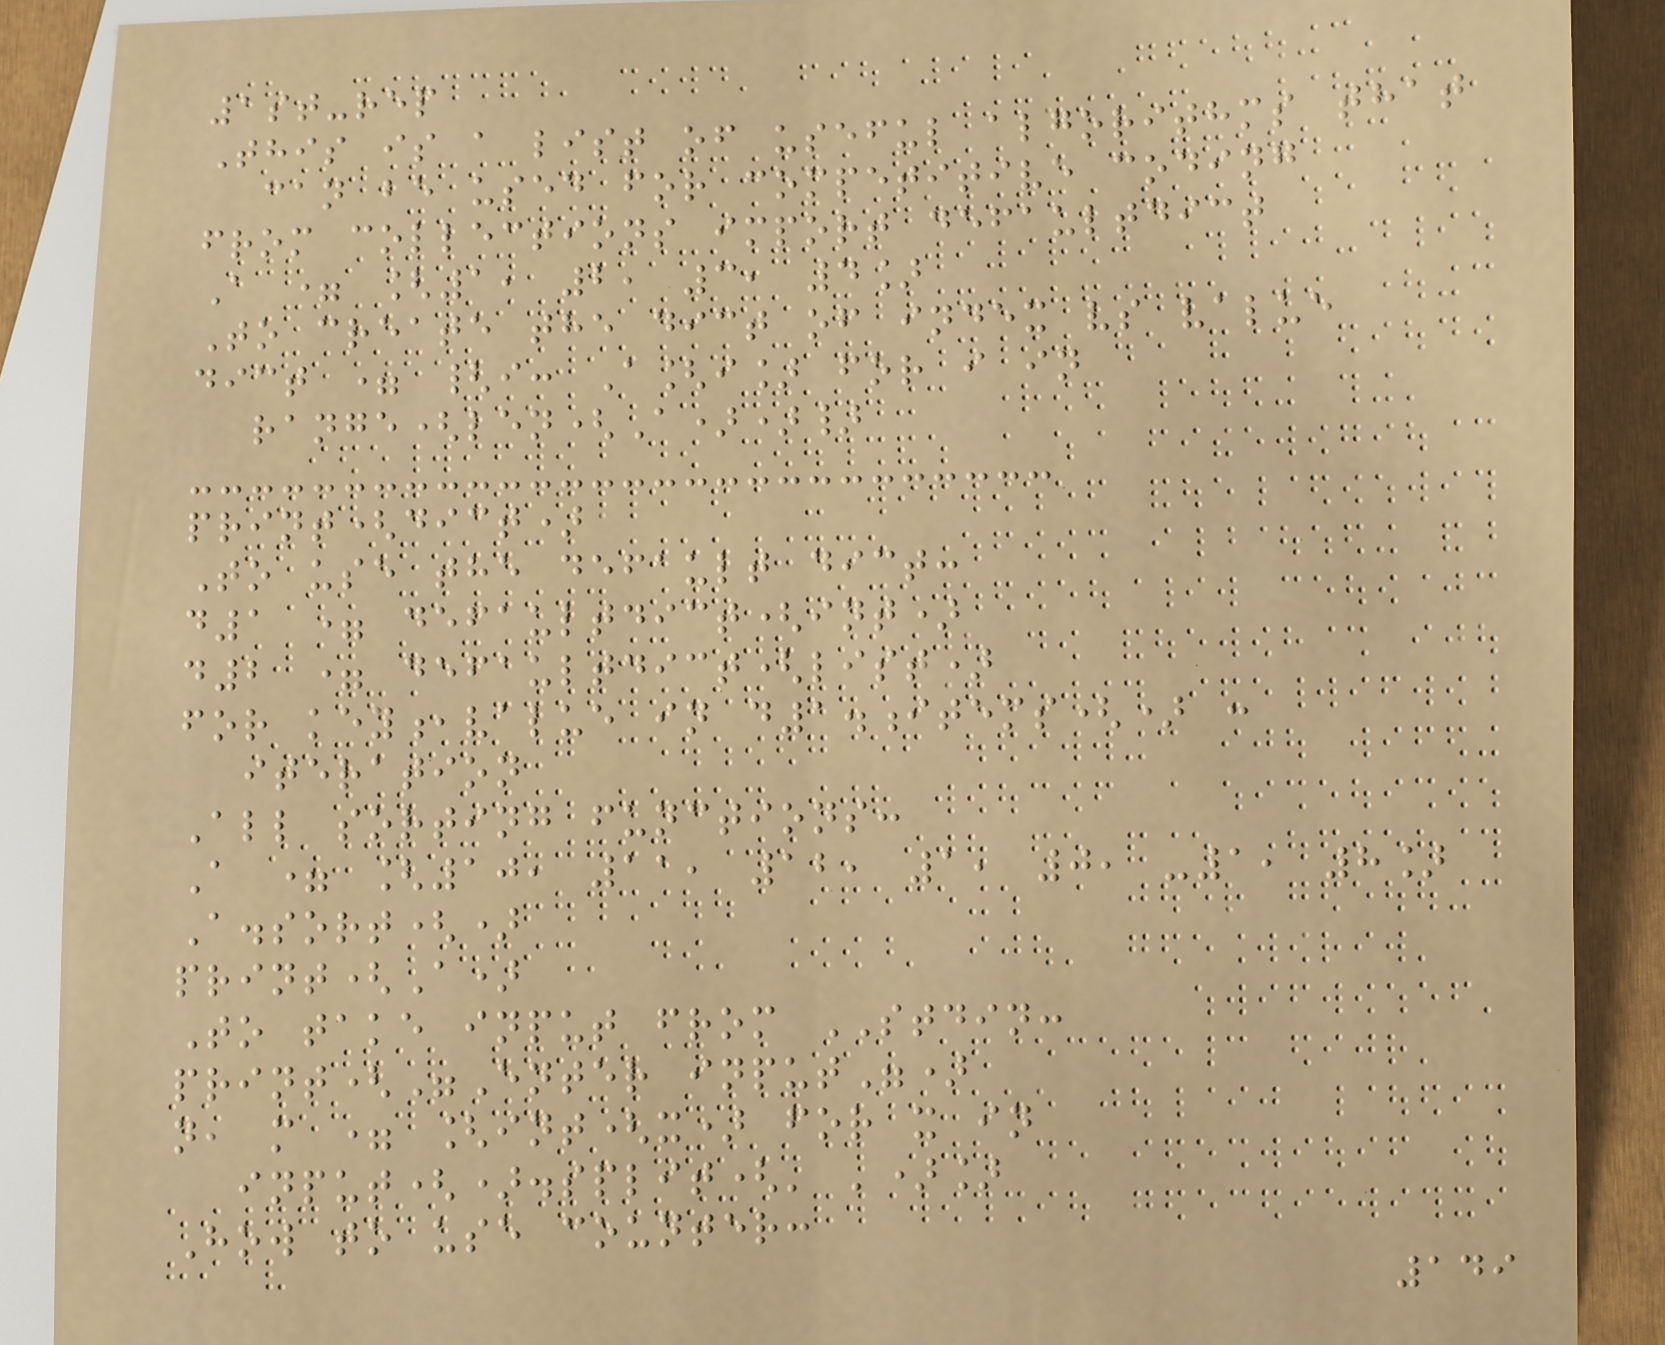1st-rep
This is a list of useful algorithms that
can be used for competitive coding
from collections import defaultdict
A = [1, 2, 3, 4]
To create the dict of index vs value
dict = {i: A[i] for i in
range(len(A))}
print(dict)
To use the default dict:
d1 = defaultdict(int)
d2 = defaultdict(list)
for key,value in d1.items() :
iteration
All sorting functions:
A = [10, 11, 12, 1, 0, -1, 8]
A.sort()
print(A)
To take input from STDIN:
print("Enter input")
n, m = [int(x) for x in
input().split(' ')]
How to use counter:
149
